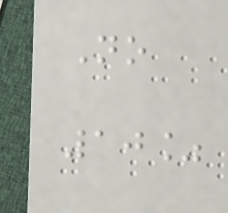No
10%
